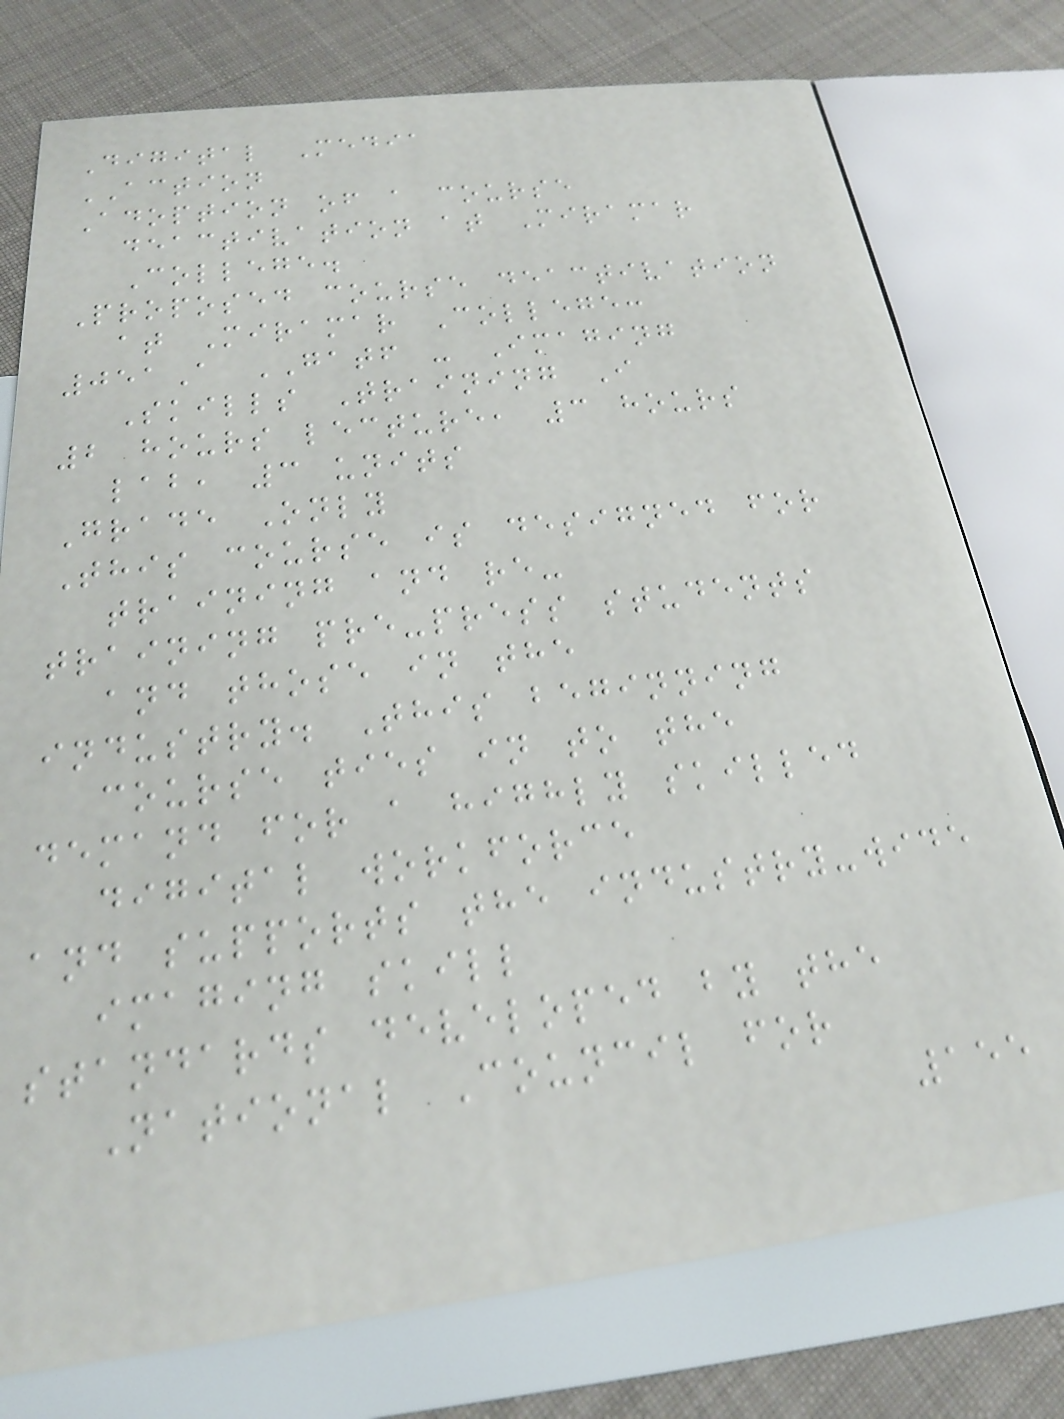Digital Media
ACTION
Adoption of a course
deactivation at Miramar
College.
Proposed course deactivation
at Miramar College:
051A GATF - Imaging
Skills Training I
2 hours lecture, 3 hours
lab, 3 units
Grade Only
This course is designed for
training and re-
training pre-press students
and those in the
industry. This beginning
course ties in to the
demand for a highly skilled
digital workforce
and supports the industry-wide
imaging skill
standards developed by the
National Council for
155
